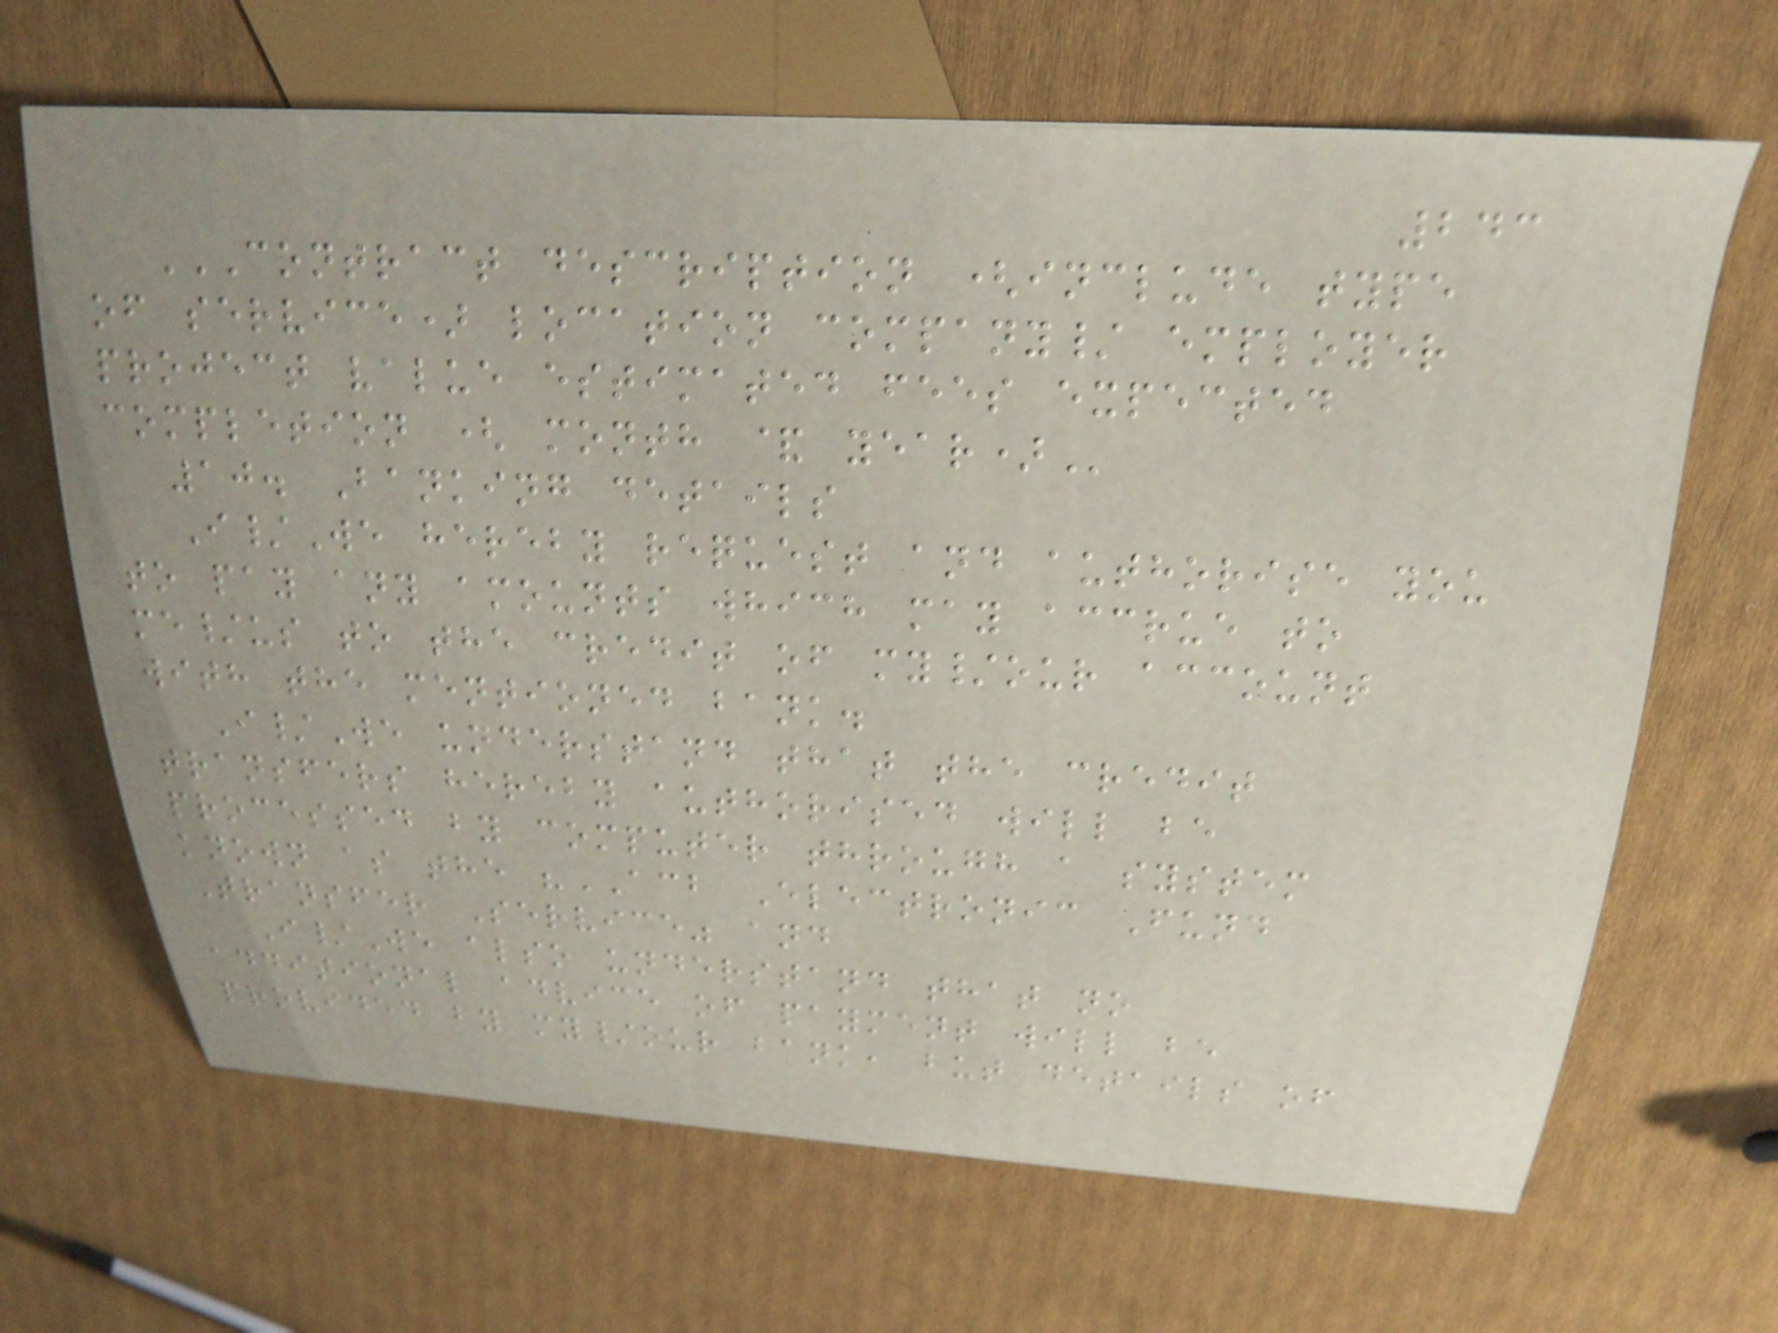243
CONTRACT DESCRIPTION (INCLUDE TYPE
OF SERVICE) LOCATION COMPANY/ EMPLOYER
PROJECT VALUE ESTIMATED FEES EXPECTED
COMPLETION ( MONTH & YEAR)
10. Banking details
I/We hereby request and authorise you
to pay any amounts which may accrue to
me/us to the credit of my/our account
with the mentioned bank.
I/We understand that the credit
transfers hereby authorised will be
processed by computer through a system
known as the "ACB Electronic Fund
Transfer Service" and
I/We also understand that no
additional advice of payment will be
provided by my/our bank, but details of
